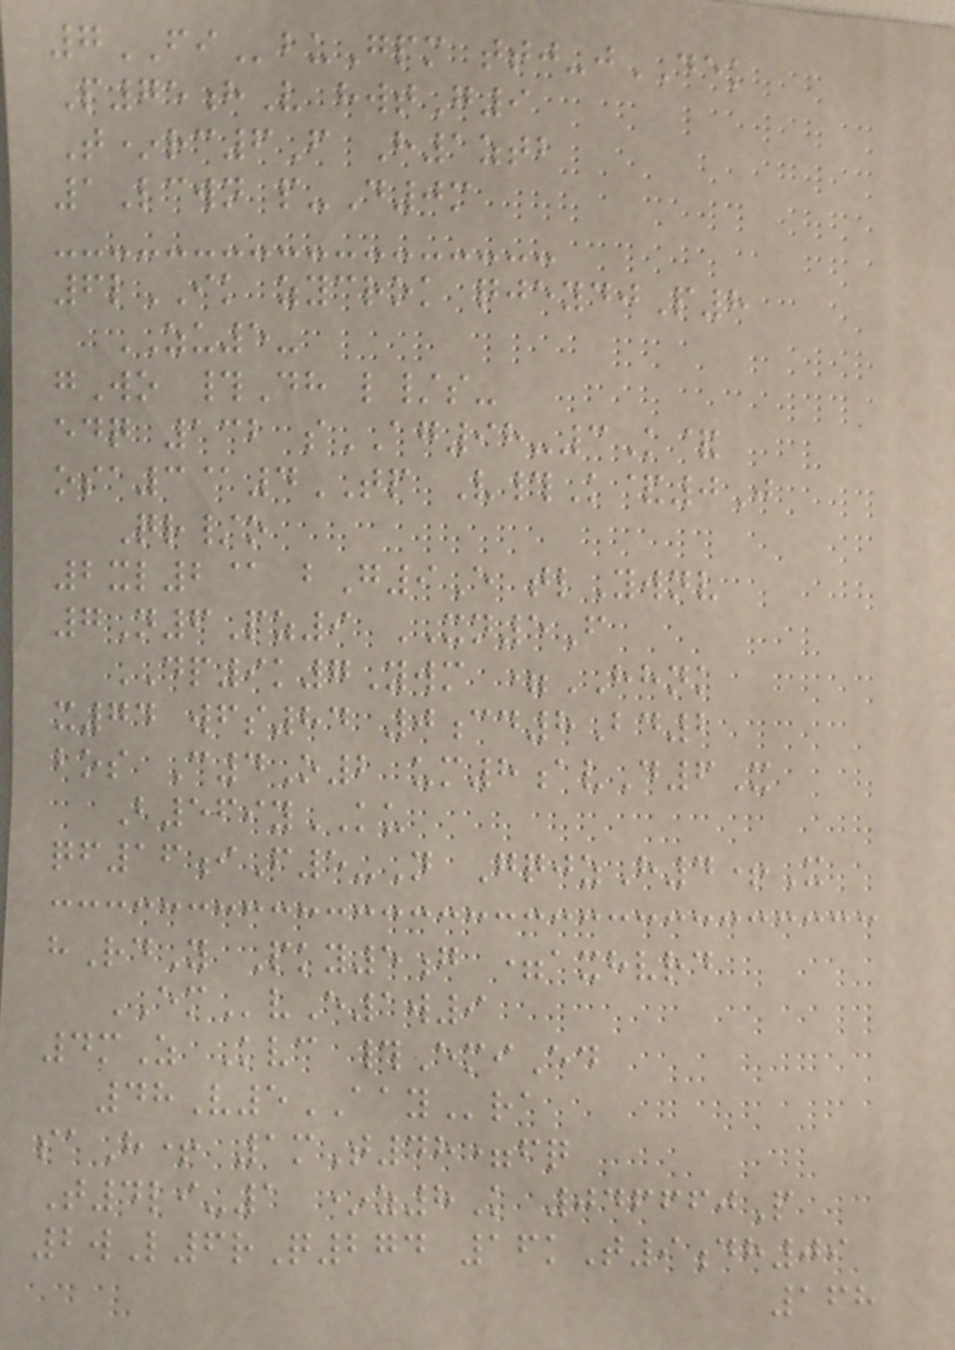7FIbuGpm ttj-jDEK
P75hV hwtG9
T*rc6F H1ztb
1Lcwn p-D0m
6lIK zycrok qjeydjP8
ZU5-
gWo #Dh l/s-
edq 132 sAG98-3K&
osa3@4TP V#K&0J
Qr/o
2xl2@ bG9E tlYwnv
7N6Pz9 XN5F
DP9k7Ywm =HHNK
x74 wfs84 0cd8Bd2
bos C4O2 um8avD6X
B569yKU
qf16iF5-N GqjzH4+X
hRdY Pky5g =axhvrd
EMvE1w9
4mZ Kvc #EmiEd
48V5AAYra
saH+ 1mT48=fq
T4li-1 *z8K 046660P
2wL6rQ274 16kT9dh09
168
